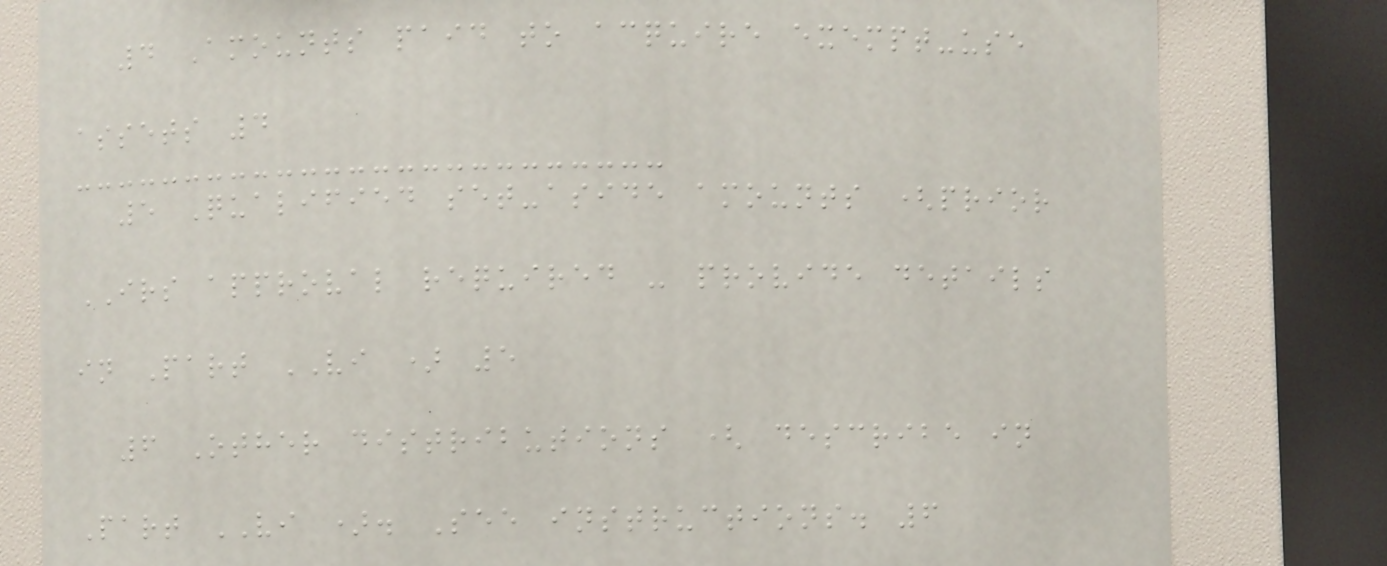4 Amounts paid to acquire exempt-use
assets 4
5 Qualified set-aside amounts (prior
IRS approval required - provide details
in Part VI ) 5
6 Other distributions ( describe in
Part VI ). See instructions. 6
